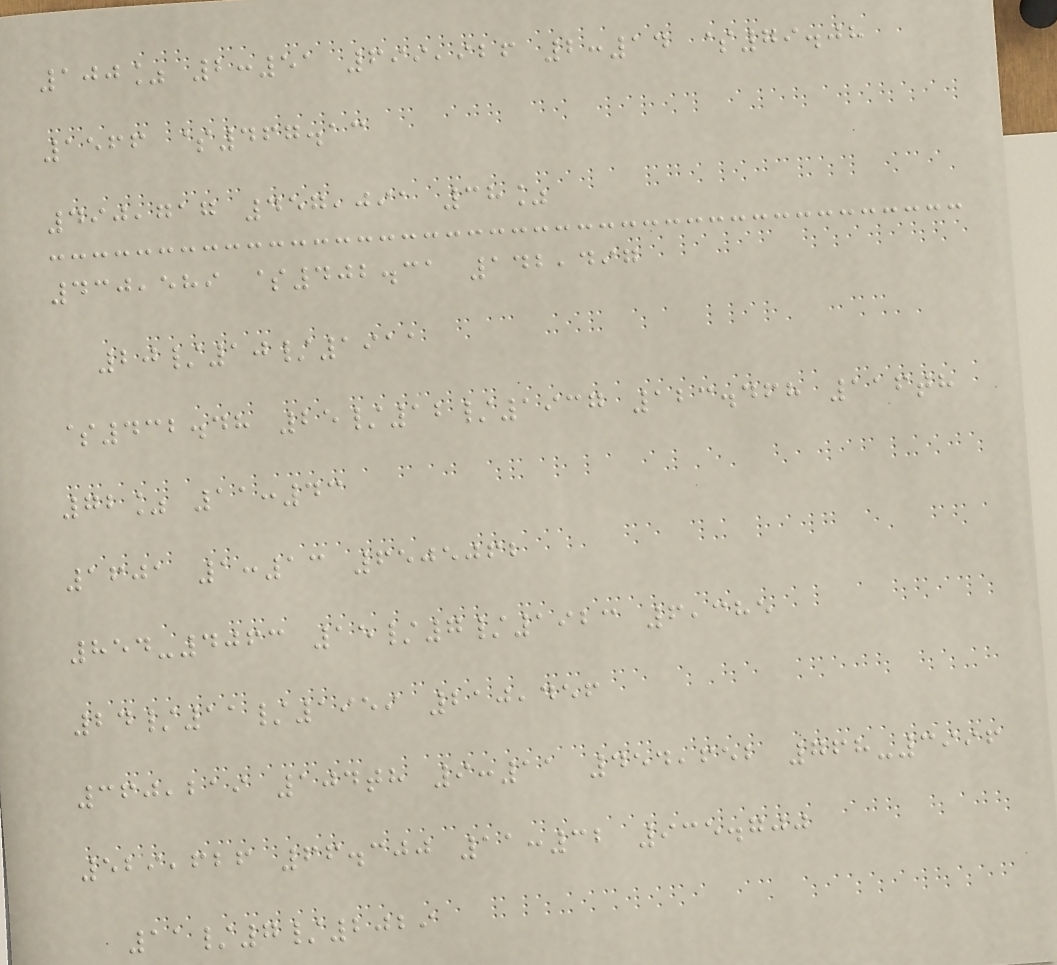100% 2:51 699,926 2:14 $79.08
1566 $467.13
490,717 457,091 38%
430,589 $402.31 142,497
20/10/1911
$432.48 25/12/1937 123.468 116th
72% 11:43
1601 1:13 6505062
854-4063 15/7/1923 6,385
24/11/1959 210,456
360,219 104th 9:11 454,652 768-3996
529,626 66.300 11:32 935.700
11/7/2029
